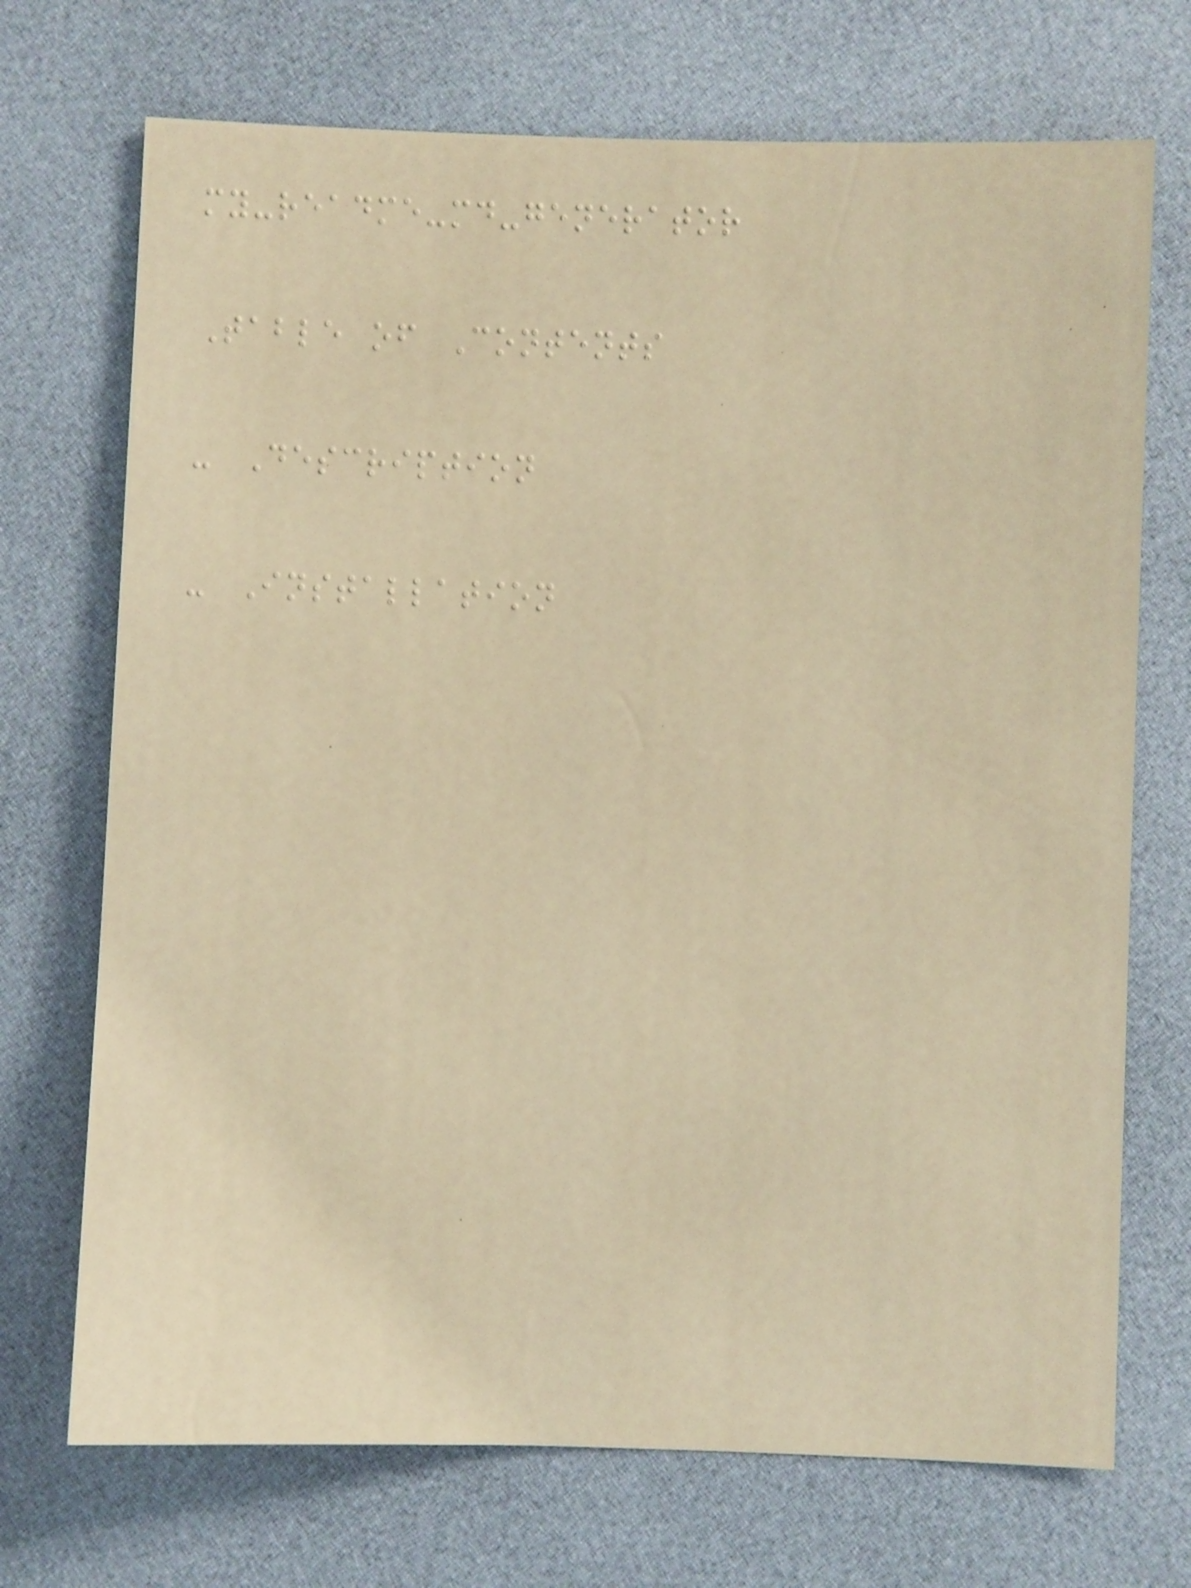my-readme-md-generator
Table of Contents
- Description
- Installation
